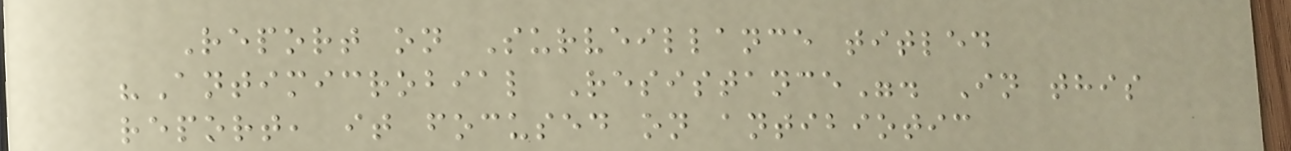Report on Surveillance titled
"Antimicrobial Resistance". In this
report, it focused on antibiotic
